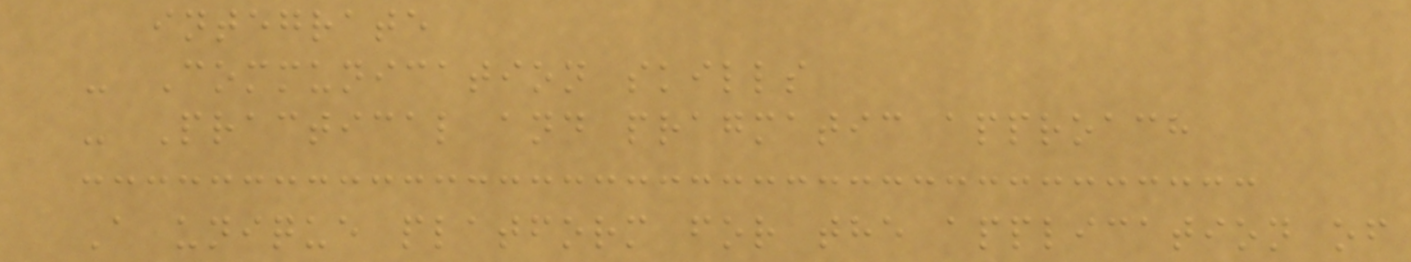integrate
- Communication skills
- Practical and pragmatic approach
A unique platform for the application of
